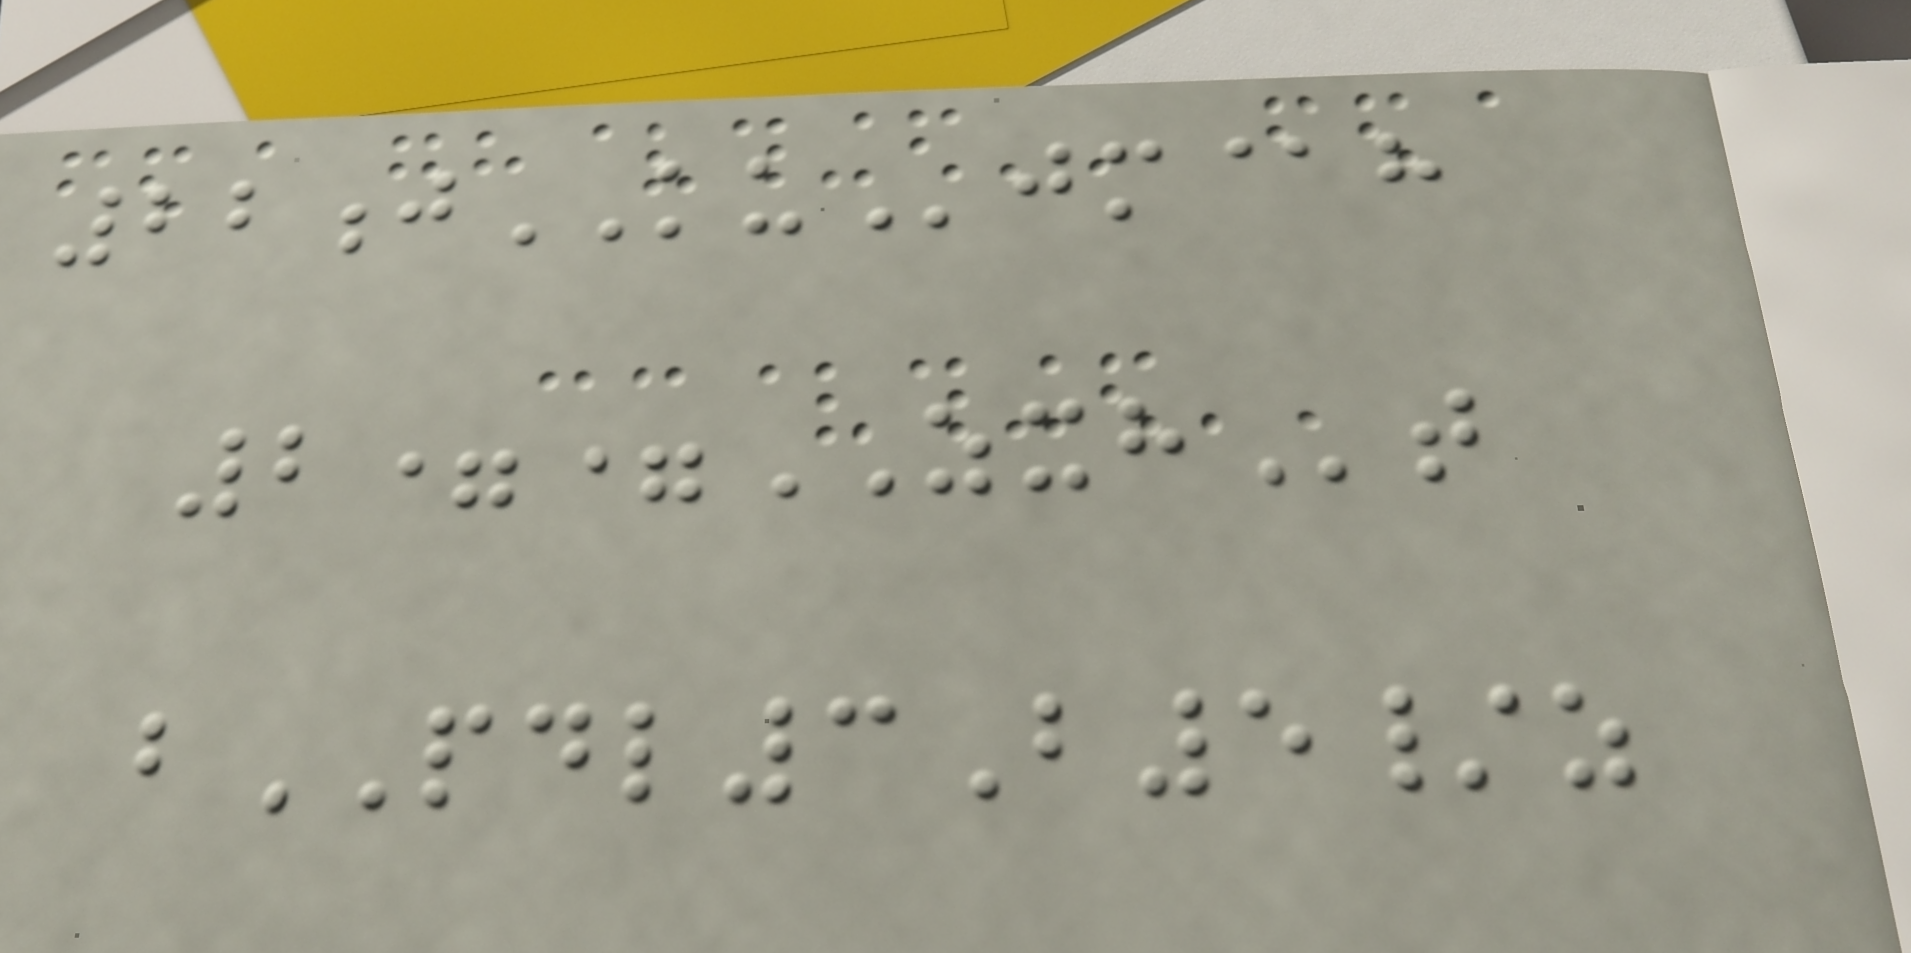22jKUjm@h
2==ZXHt
bPDL3B5/z
